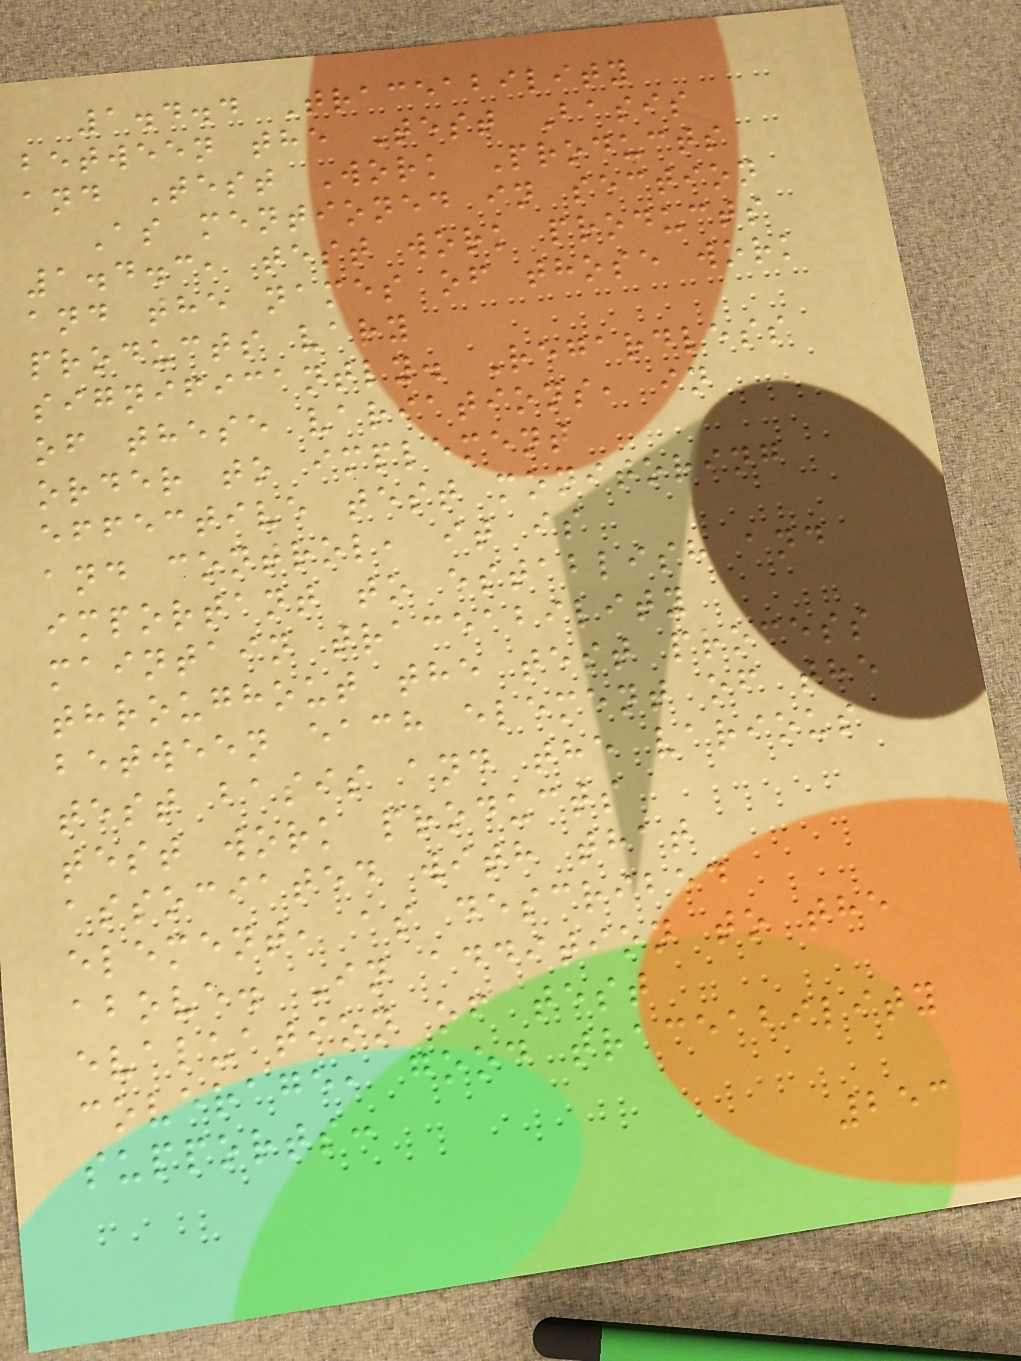1.4.4 Traceability
between the Test Basis
and Test Work Products
As mentioned in section
1.4.3, test work products
and the names of those work
products vary
significantly. Regardless
of these variations, in
order to implement
effective test monitoring
and control, it is
important to establish and
maintain traceability
throughout the test process
between each element of the
test basis and the various
test work products
associated with that
element, as described
above. In addition to the
evaluation of test
coverage, good traceability
supports:
253
